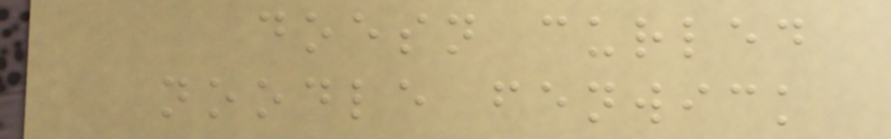doesn curled
noodle fenwick
